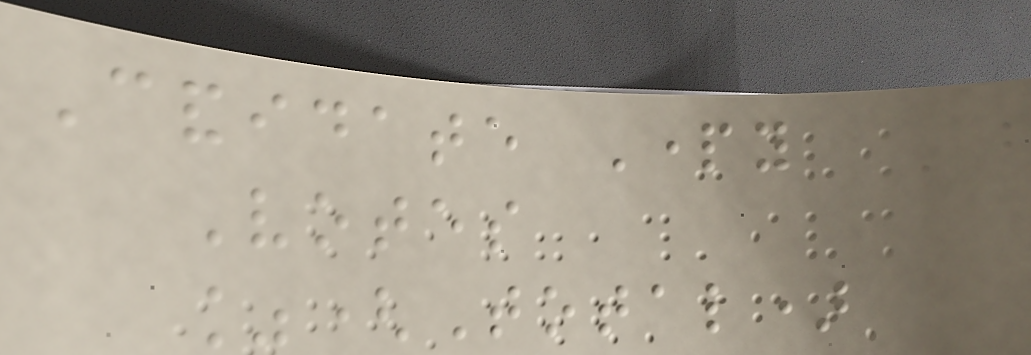Candidate Party
Votes
%(Total)
